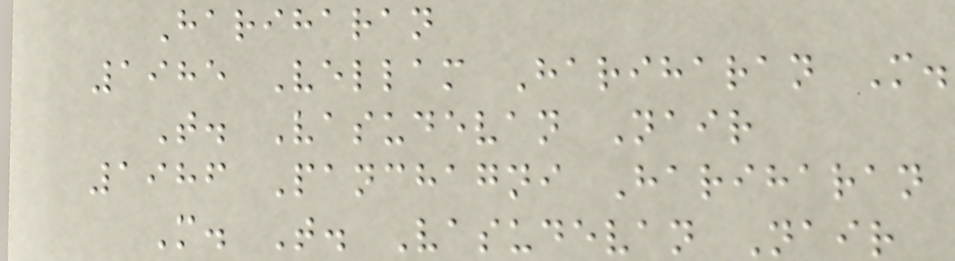Hariharan
1985 Vellam Hariharan M.
T. Vasudevan Nair
1986 Panchagni Hariharan
M. T. Vasudevan Nair
